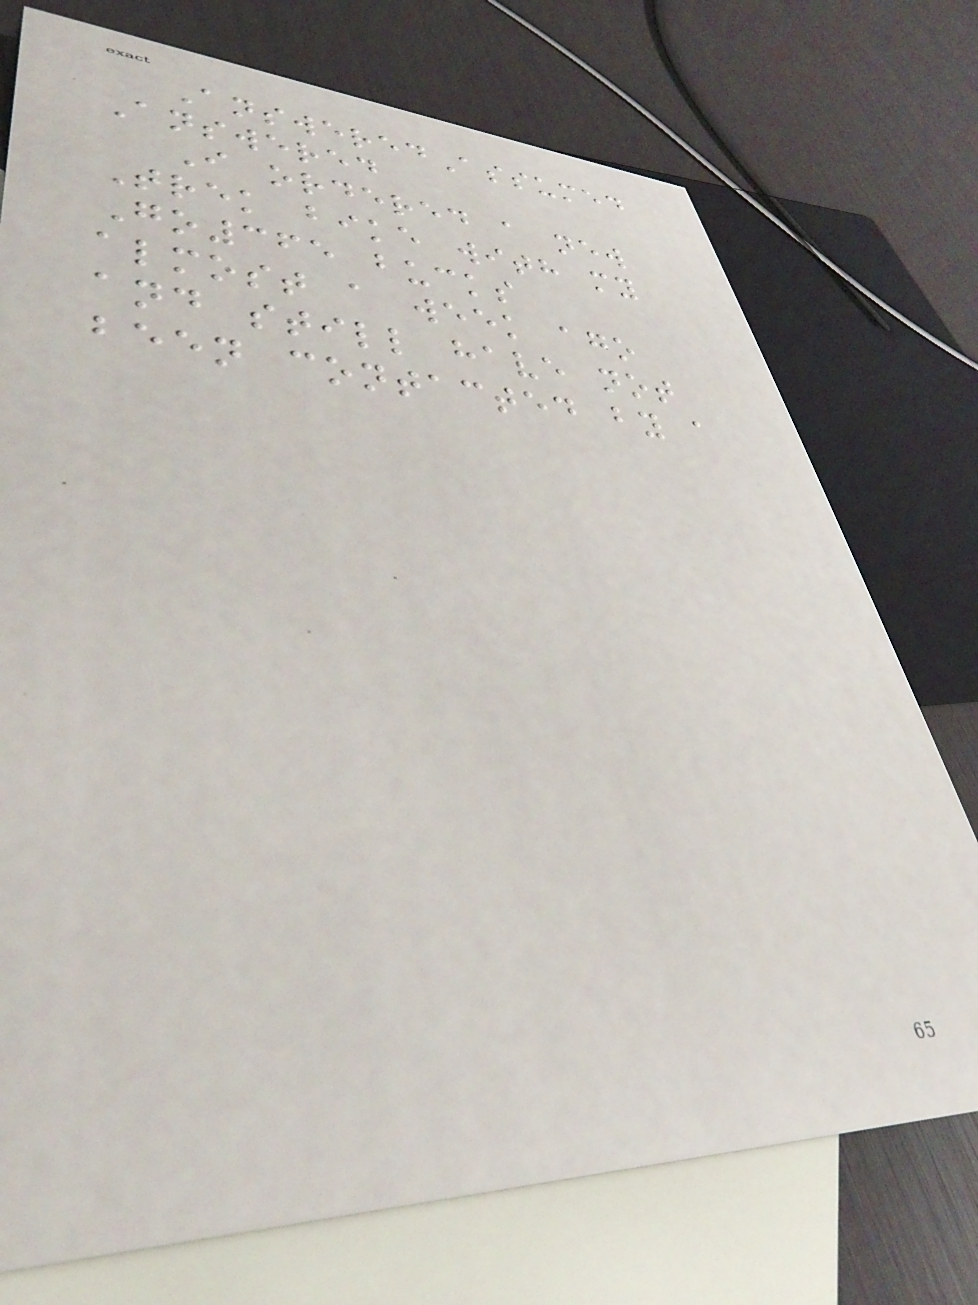AnsweredAssumed
Answered
I ordered a new
Trek bike with my
Go365 bucks
almost a week ago
and still have not
been contacted by a
